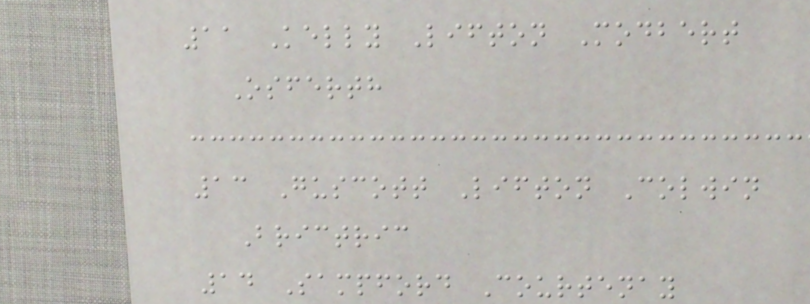11 Kelly Lifton Modbert
Osferth
13 Guscott Lifton Colwin
Brictric
14 Sampford Courtenay
